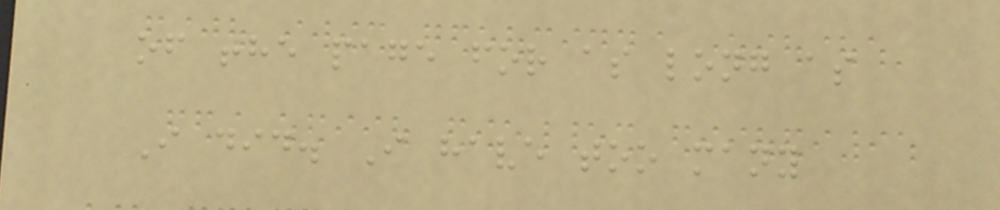of the page for as long as
I did. I have too many
